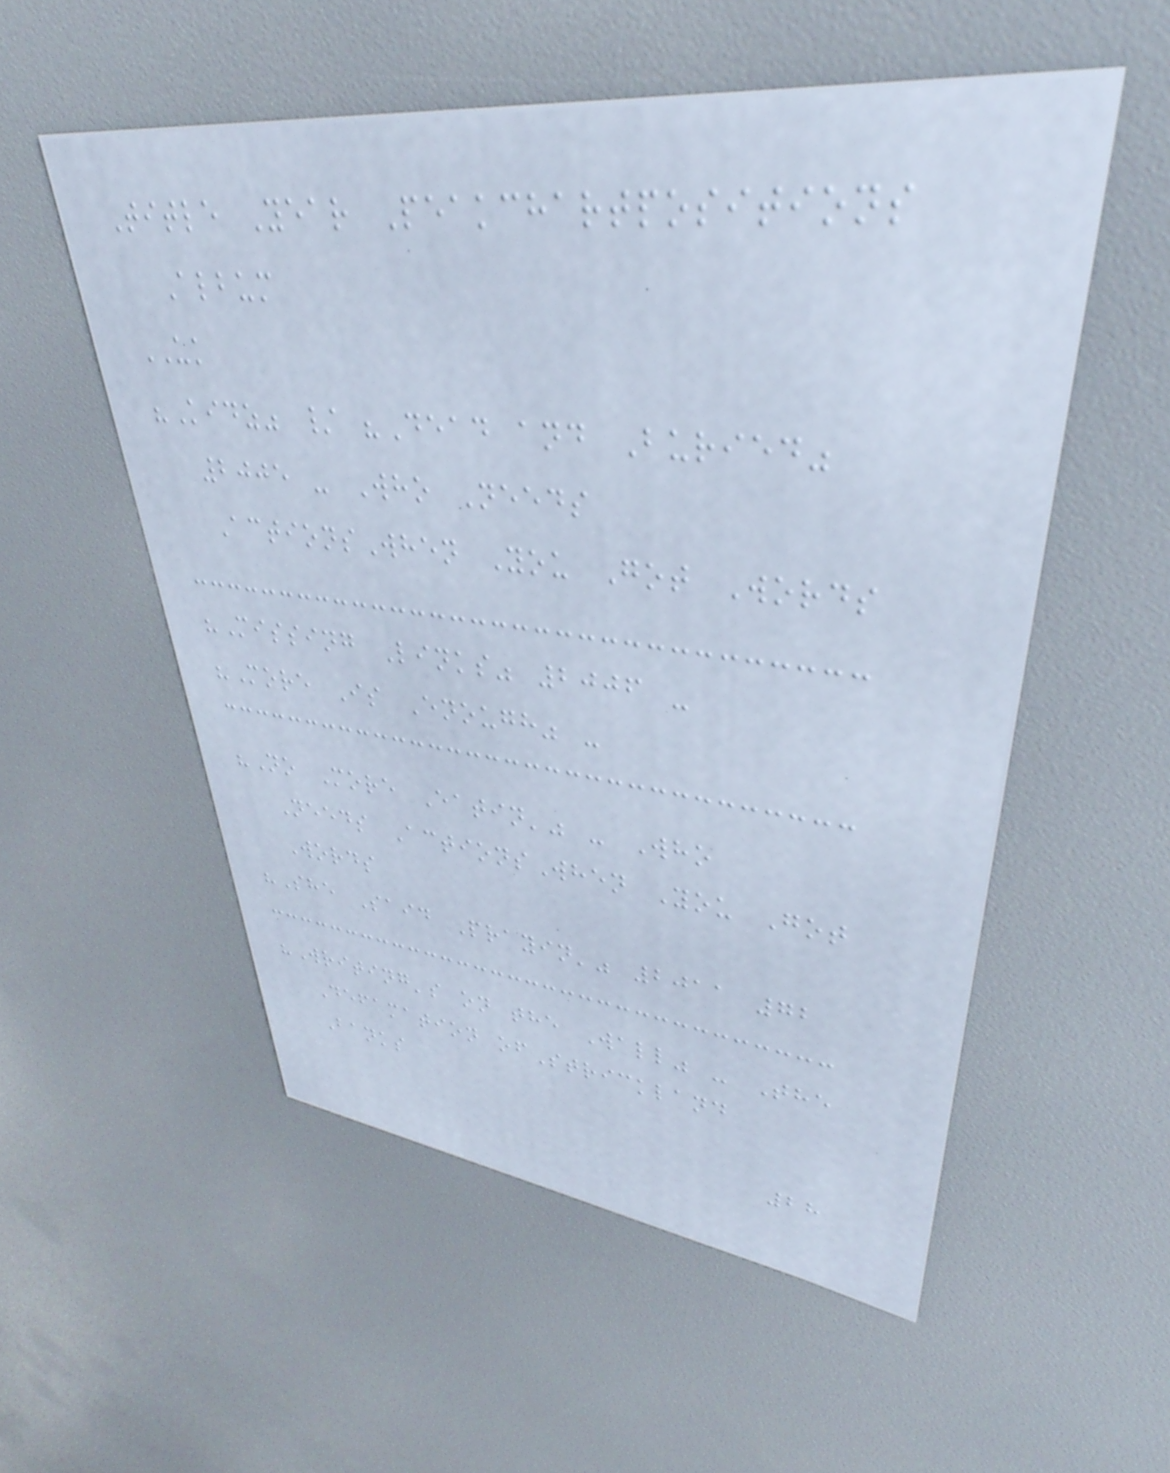Title Year Peakchartpositions
Album
UK
"Kidz" / "Dead and Buried"
2005 - Who Needs
ActionsWhen You Got Words
"Missing Links" 2006 -
"More Is Enough" -
"No More Eatin'" - Who
Needs ActionsWhen You Got
Words
"She Said Prayin'" 2011 72
"Writing's on the Wall" - The
Defamation ofStrickland
Banks
28
